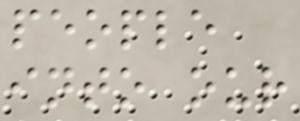people
into our
